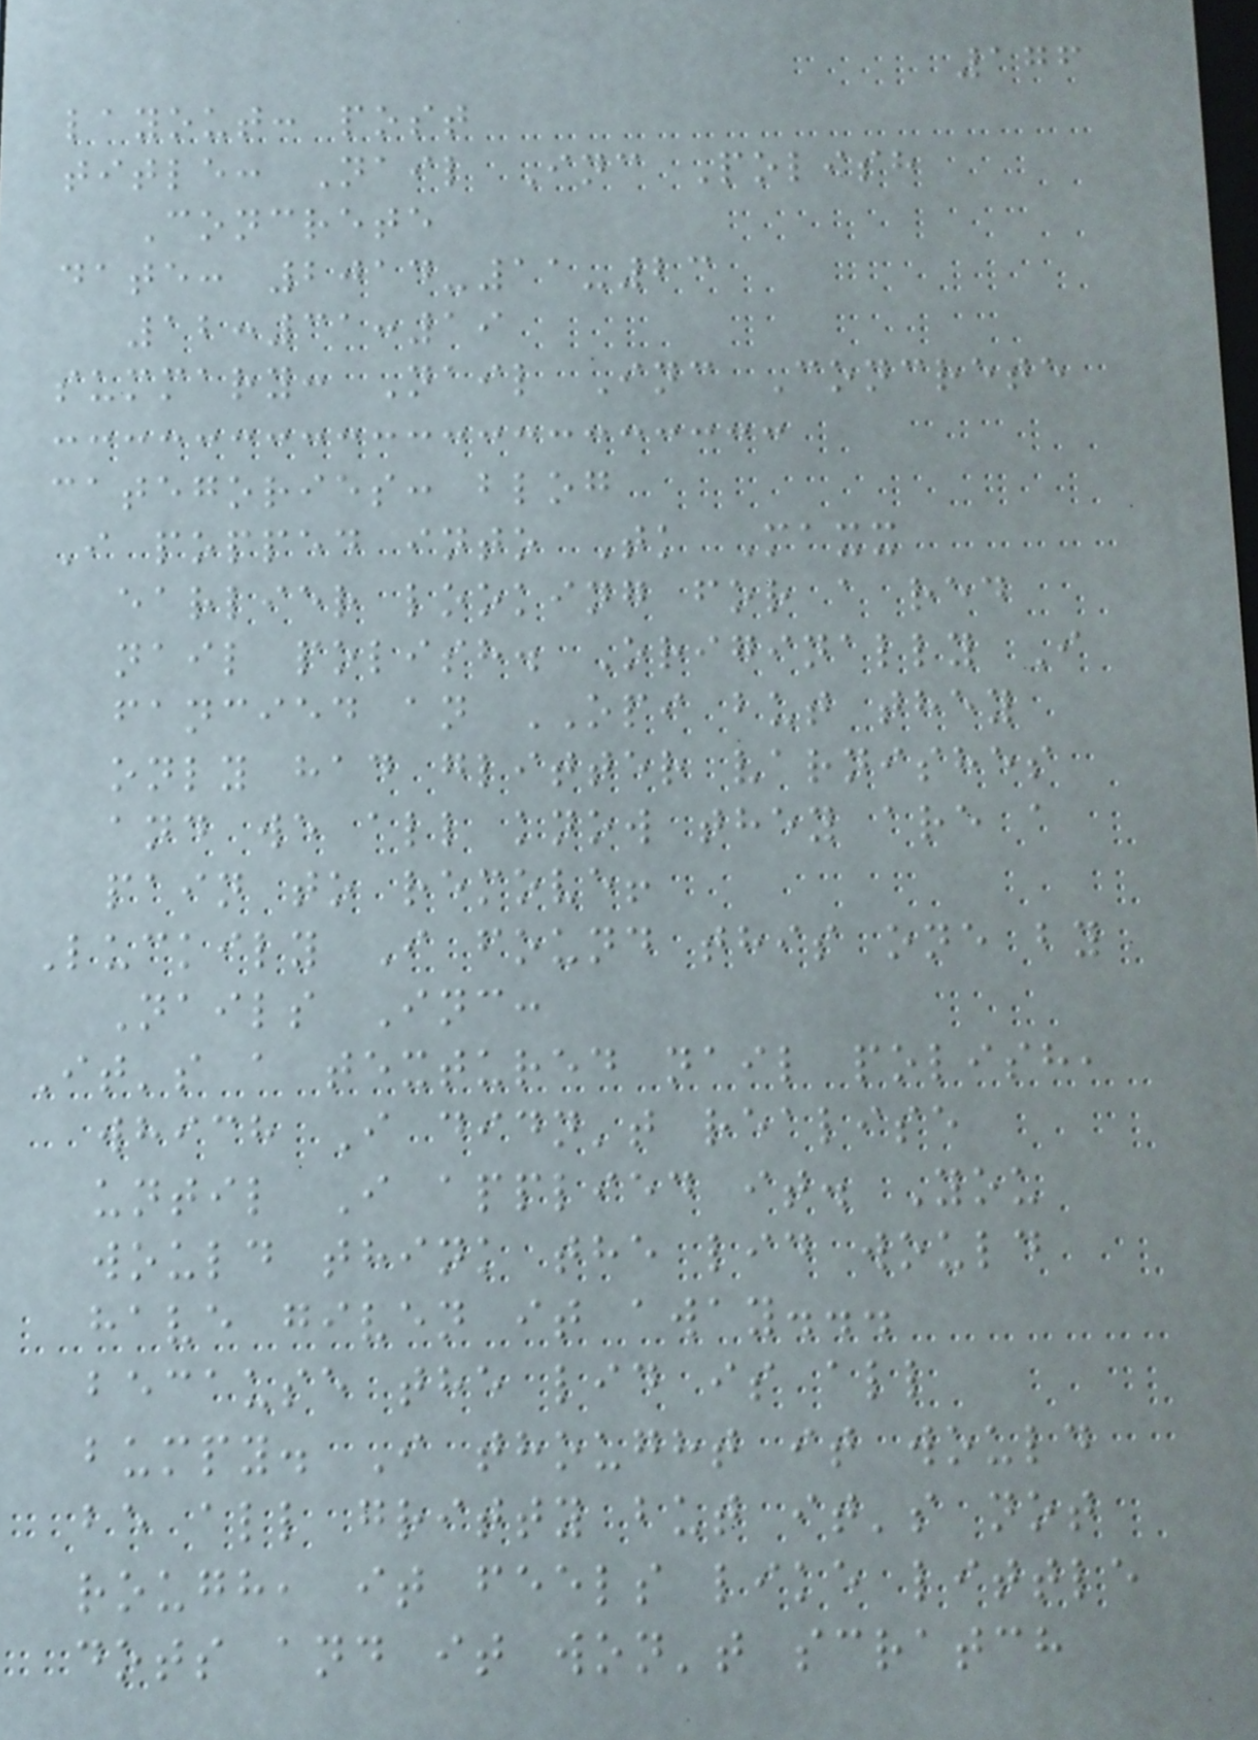176
layout: post
title: Nail Inc Polish
Concrete
date: 2014-11-23
12:31:19
summary: Nail Inc Concrete
categories: blog
I popped into Tk Maxx
earlier looking for a red
nail polish. Originally I
fancied an OPI but they
only had glitter varnishes
and we all know they are a
pain to remove!
Luckily I found this one by
Nails Inc:
It's a textured nail polish,
which I didn't realise
until I applied it. You
would think the lid would
have given it away...
because the lid is all
bumpy. I thought it would
be all gritty but it's not
rough, it feels like little
dots and it won't scratch
